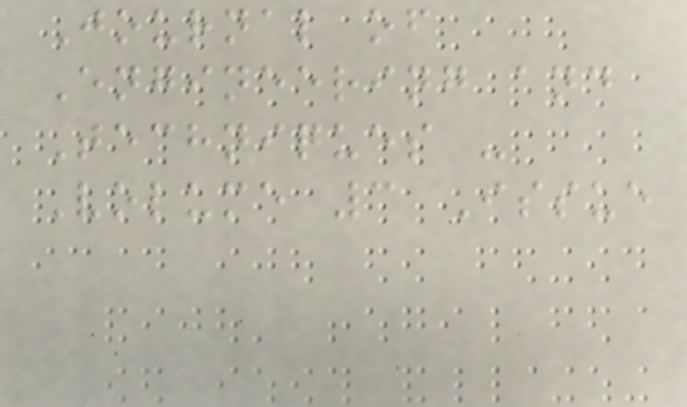Journal of
Engineering and
Techniques -
Volume 3 Issue
